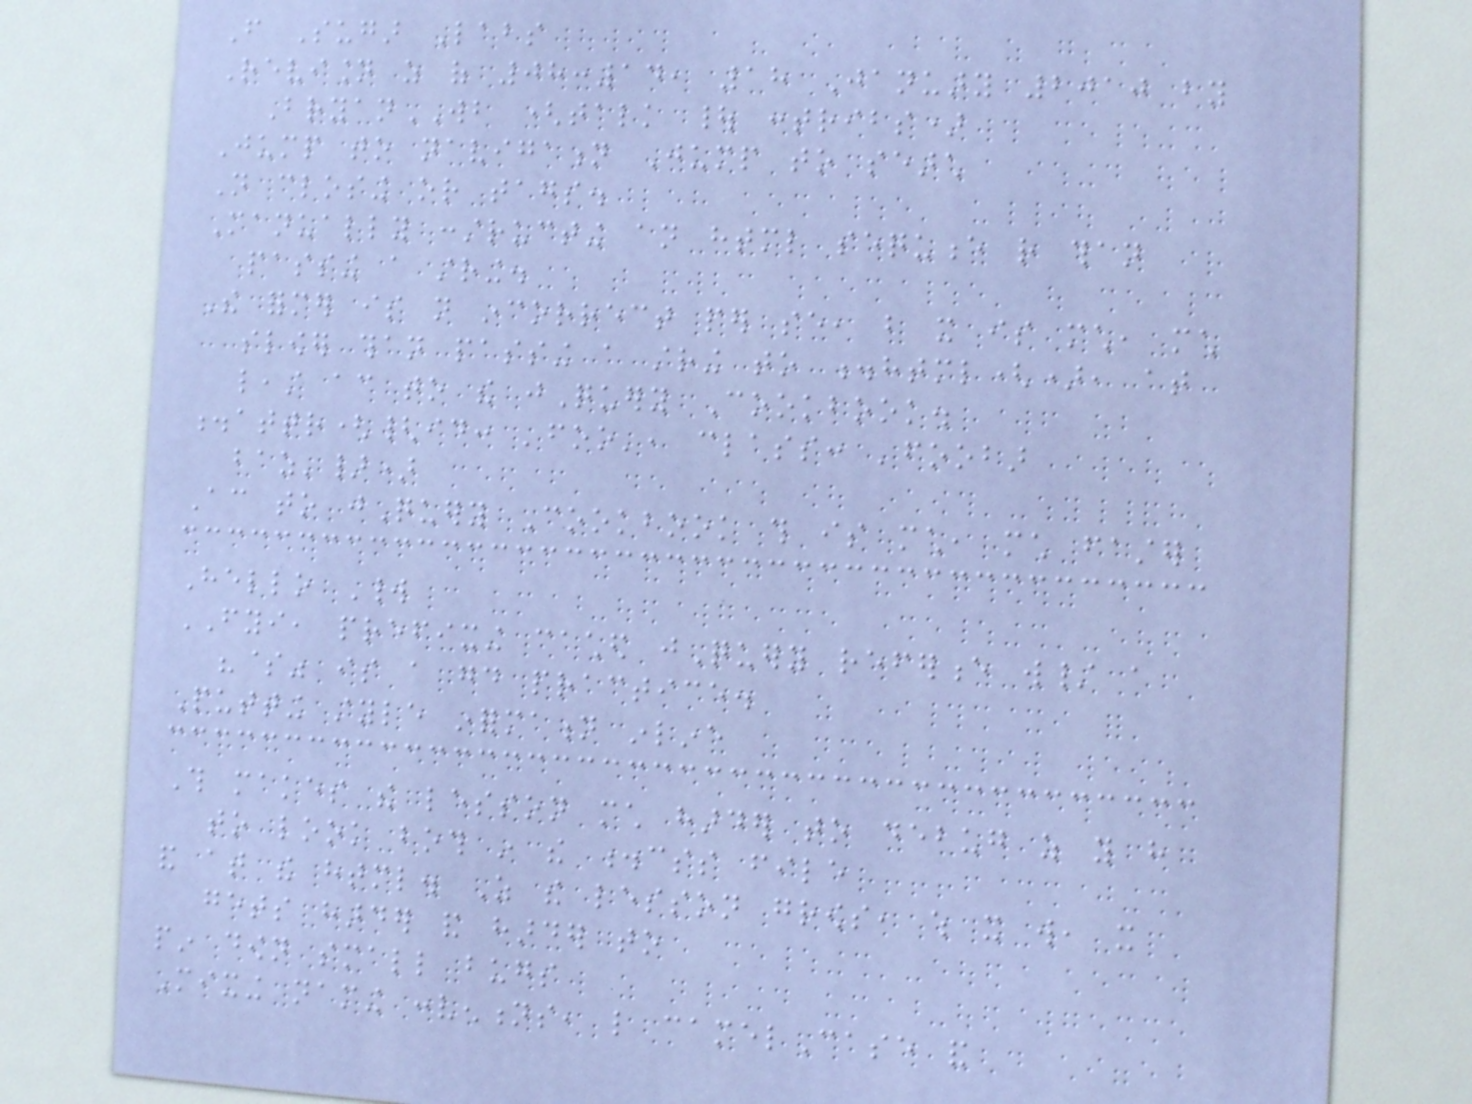From Sugar Labs
Revision as of 08:14, 18 January 2010 by
BryanWB (talk | contribs)
Jump to navigation Jump to search
Not closing or tags.
Manually constructing an html sequence rather than
passing a string.
The former is not incorrect per se, but it is much, much
slower than passing a string to .html(), at
least according to the jQuery Cookbook.
.attr({id: 'foo', class: 'foobar
baz'})
According to jQuery Cookbook this is much, much faster
Hello World
FYI, prefixing cached jQuery reference w/ a
"$" is a good practice.
Putting style information inline
This makes the lesson much harder to debug as you have
to look both in the .css file
and at the html. As the lesson grows, which it will, it
gets harder and harder to
pin down small bugs
Mixing naming conventions, like camelCase and
